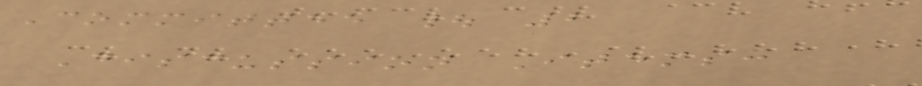Committee | 2
Discussion Items:
